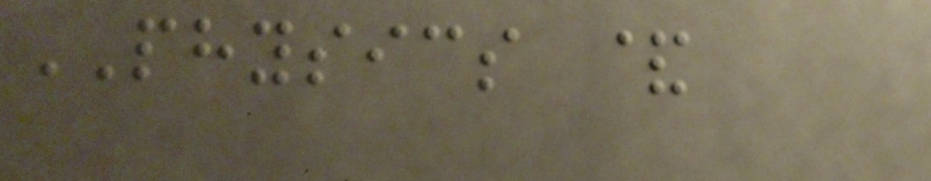PHYSICS &
